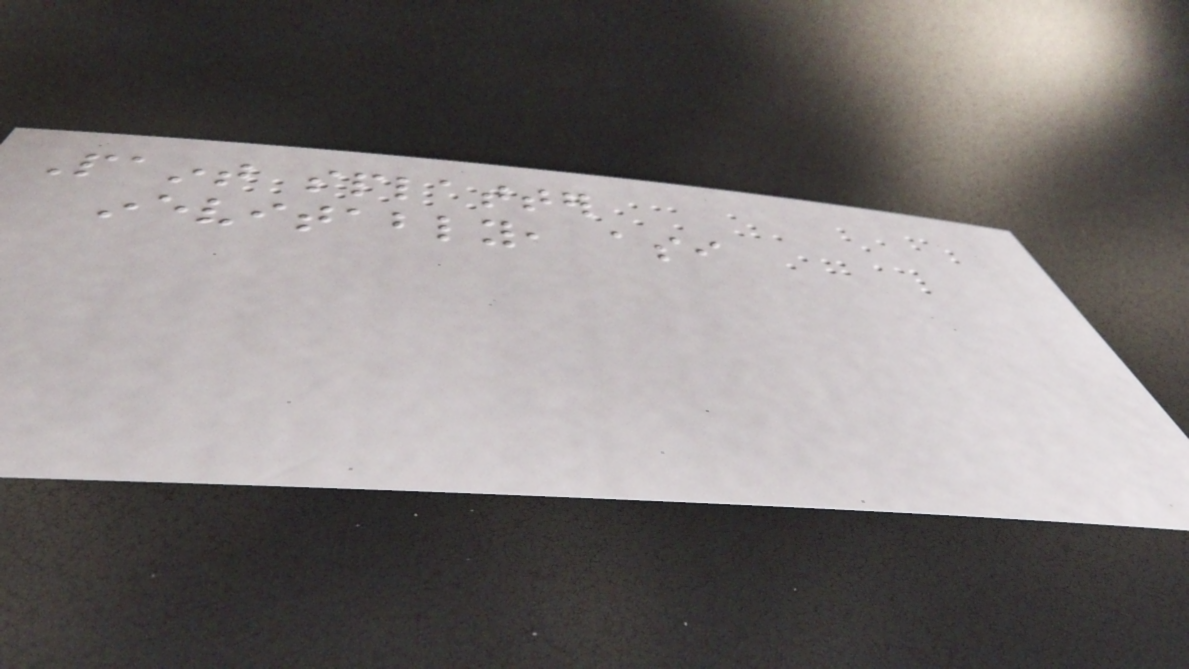Paint splatter
inevitably, asi
